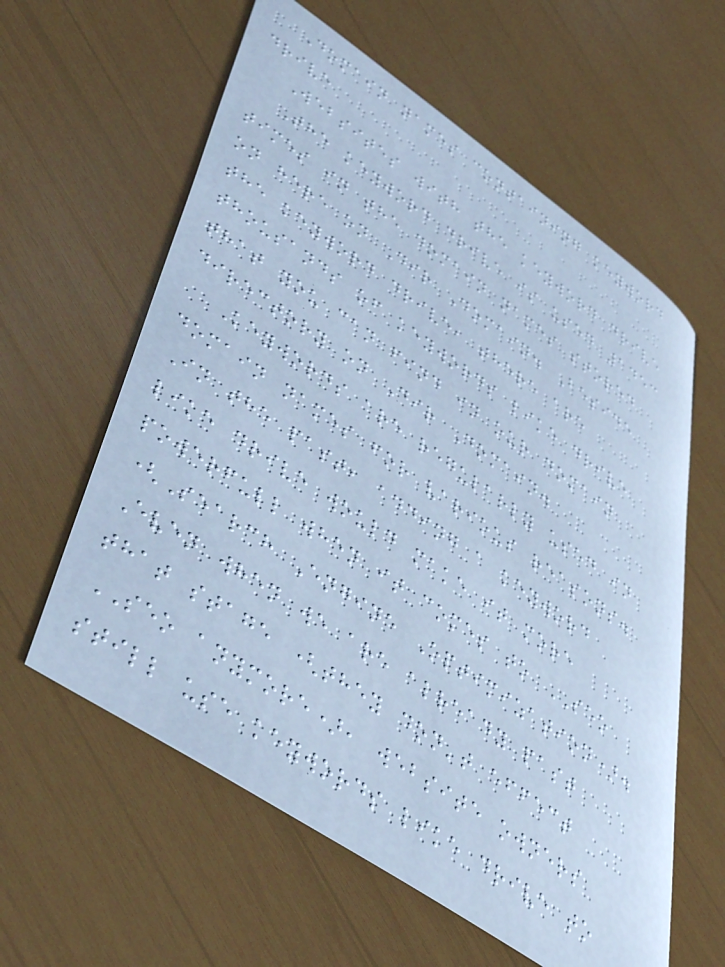Domain names containing keyword
drive
Websites with the keyword drive
The keyword drive is used 1453
times in the domain names stored
on here on Dir Domain. Beside
the keyword drive, there are
thousands of keywords like drive
that you can find in our domain
directory on Dir Domain.
Keywords are regularly used in
domain names for various reasons.
In the past, adding a keyword
like drive would make it more
powerfull when it comes to SEO
(Search Engine Optimization).
Even when we are already past
that stage (they don't effect
SEO anymore), website owners
still use keywords like drive to
